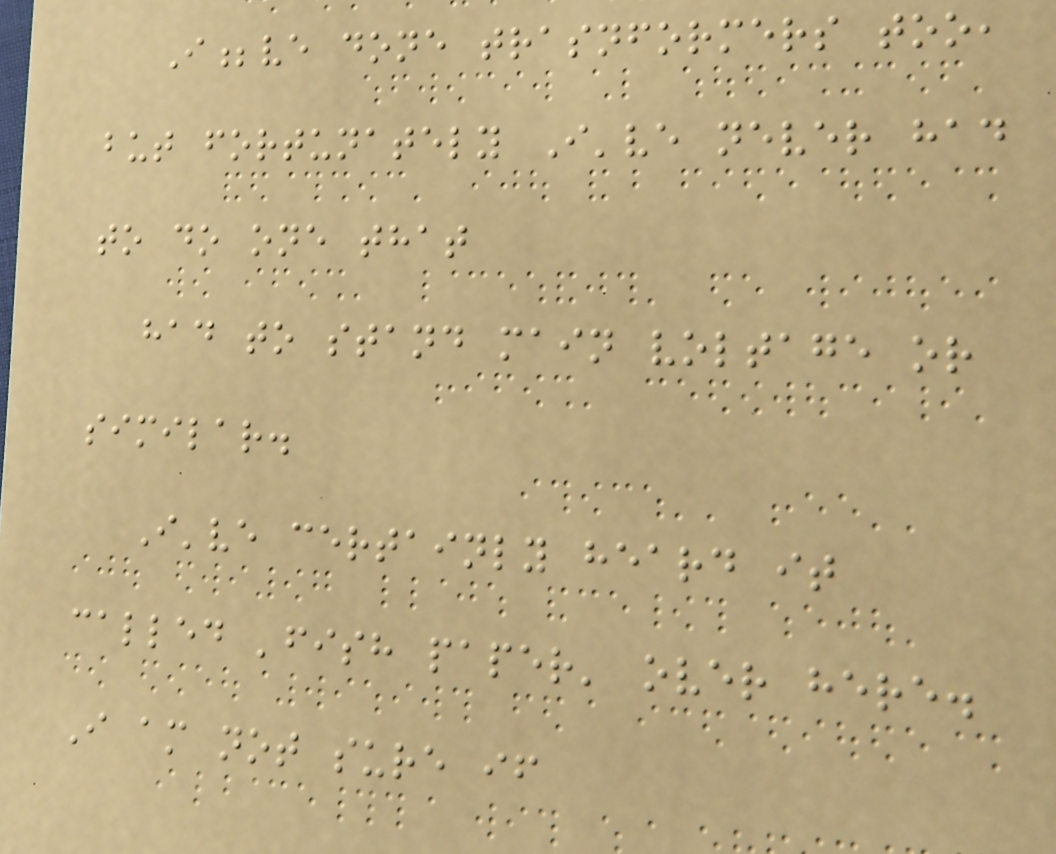I;ve done trasnformers too,
but fortunately I've never had
to do one that
had to stand main voltage or
similar.
I've certainly heard it
called 'fish paper' over here.
I am not sure if
